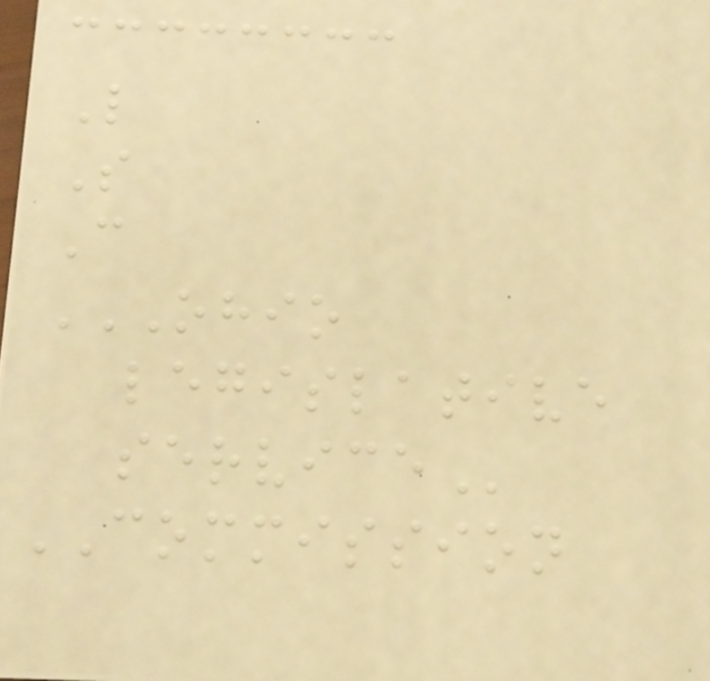L
S
C
OHIO
LEGISLATIVE
SERVICE
COMMISSION
